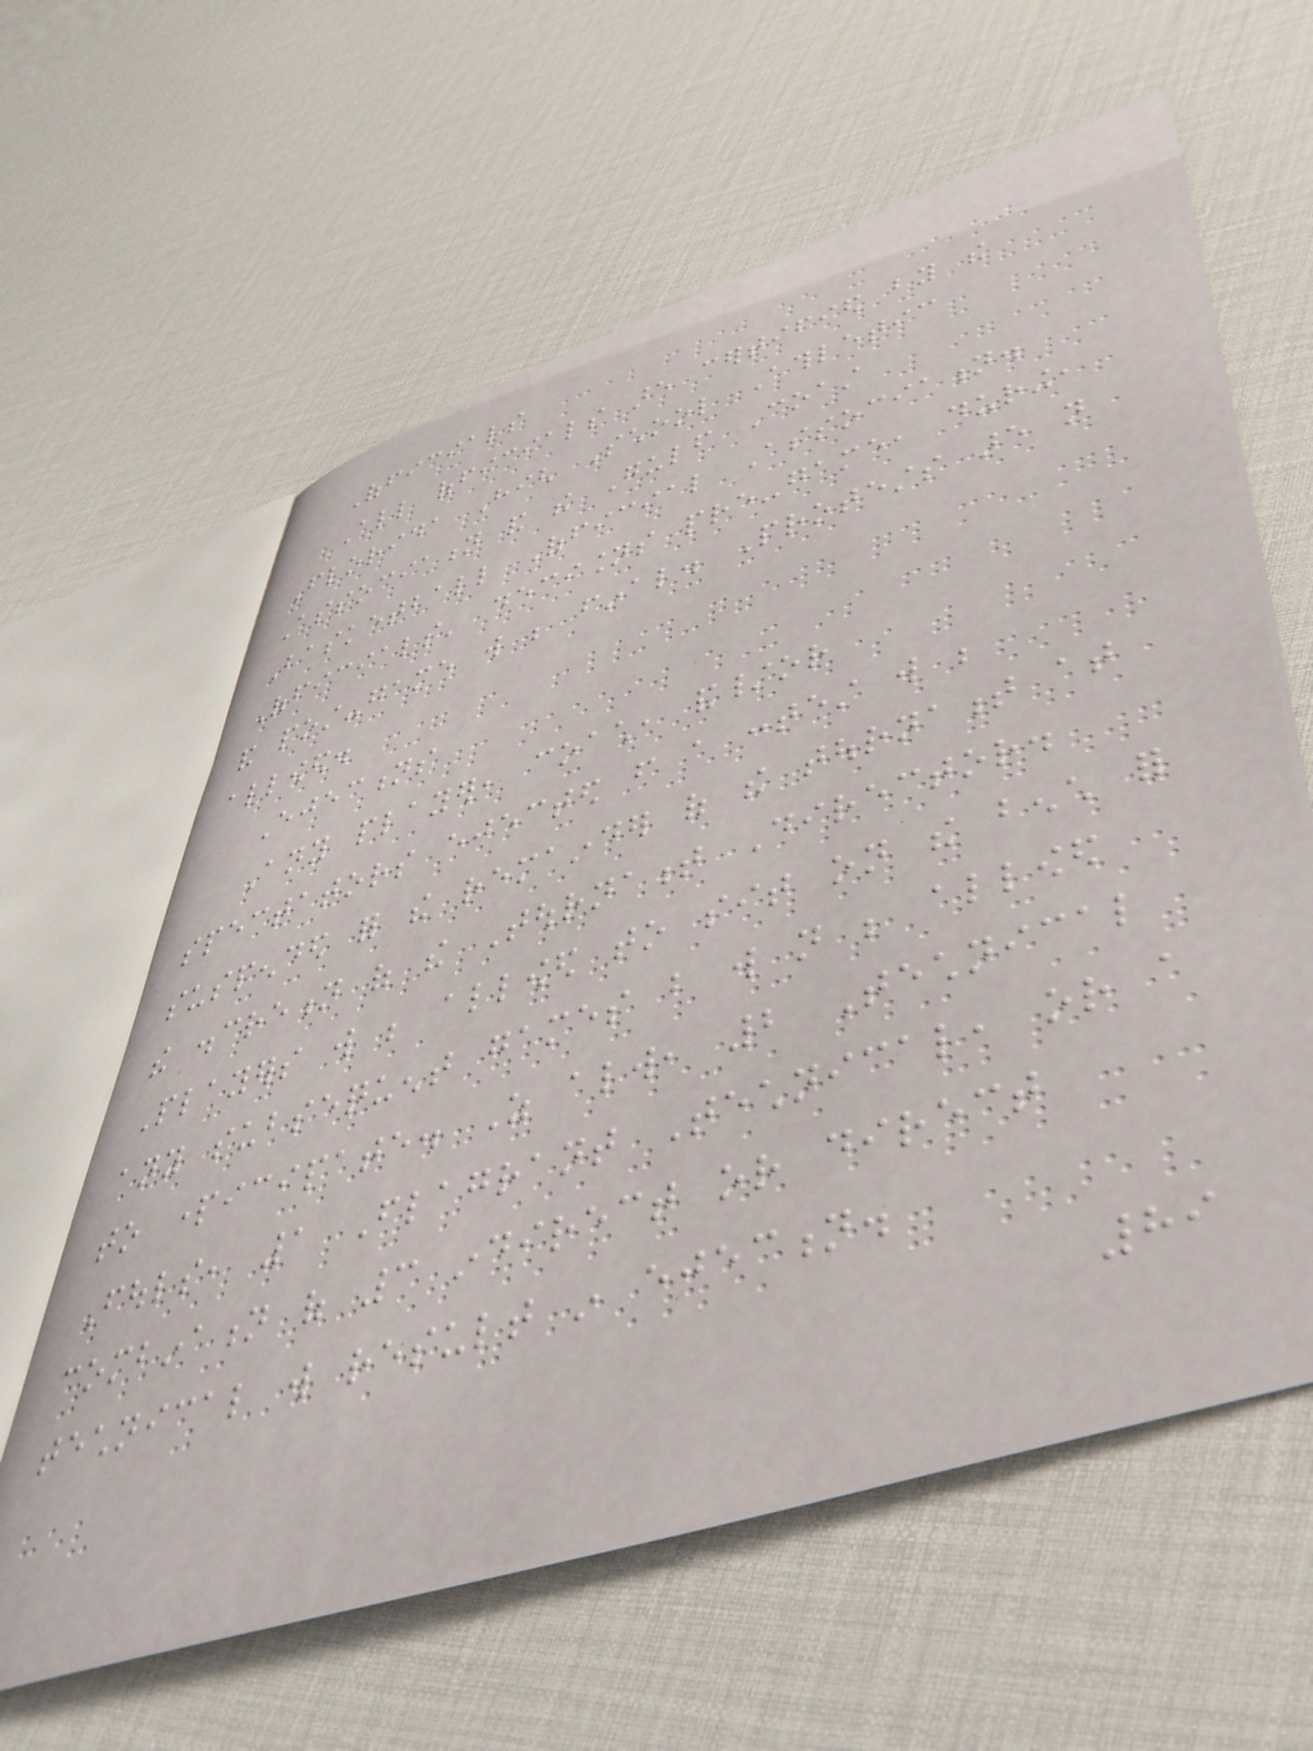Officials
All officials are certified by the
Florida High School Athletic
Association and the Gulf Coast
Basketball Official Association.
Officials' decisions pre-game, during,
and post-game will be final. Protests are not
allowed.
Ejections
Any player, coach, and/or
spectators ejected from a contest will be
suspended for the remainder of the tournament at
the discretion of the Tournament Director.
Players will be allowed to sit on the bench for
any subsequent games but will not be allowed
to participate. As always, 2 Technical
Fouls, 1 Flagrant Technical, or a
combination of 3 indirect or direct
technical will result in ejection.
89
